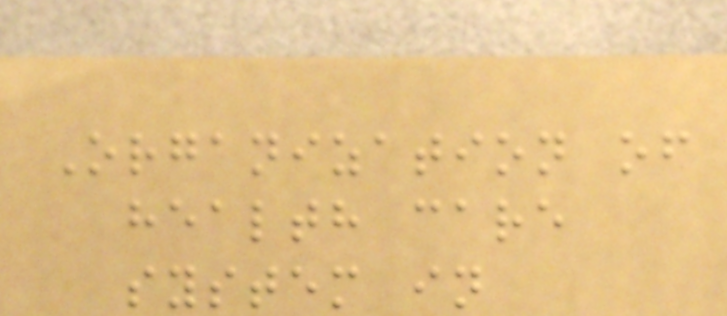Organization of
health care
system in
